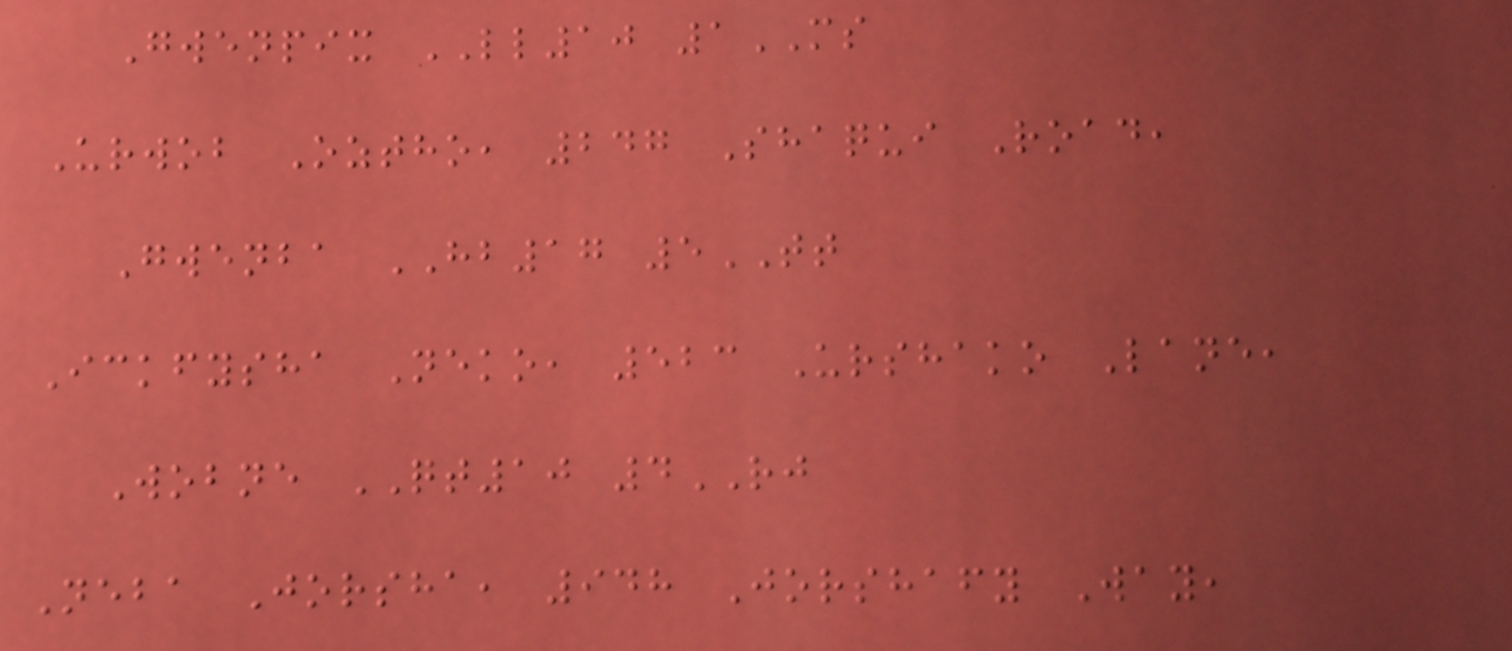Gwenpix LL10 1MS
Urwob Oztho, 247 Shaqui Road,
Gwenba HB17 5TT
Ickfysha Neko, 523 Urshako Lane,
Wobne QT10 4RJ
Neba Jorsha, 948 Jorshafy Way,
